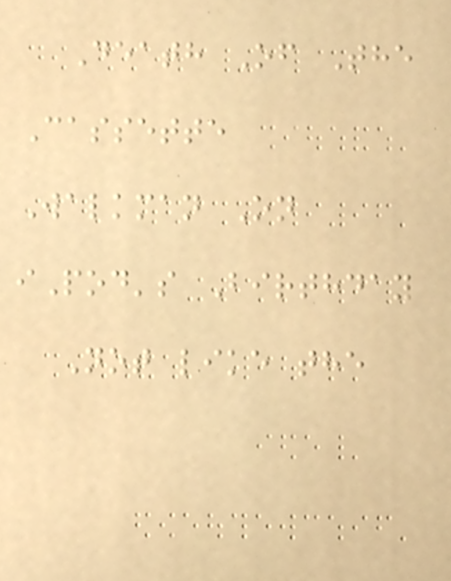Death Of The
Cassette
Walkman On
iPod's Birthday
Not like the
